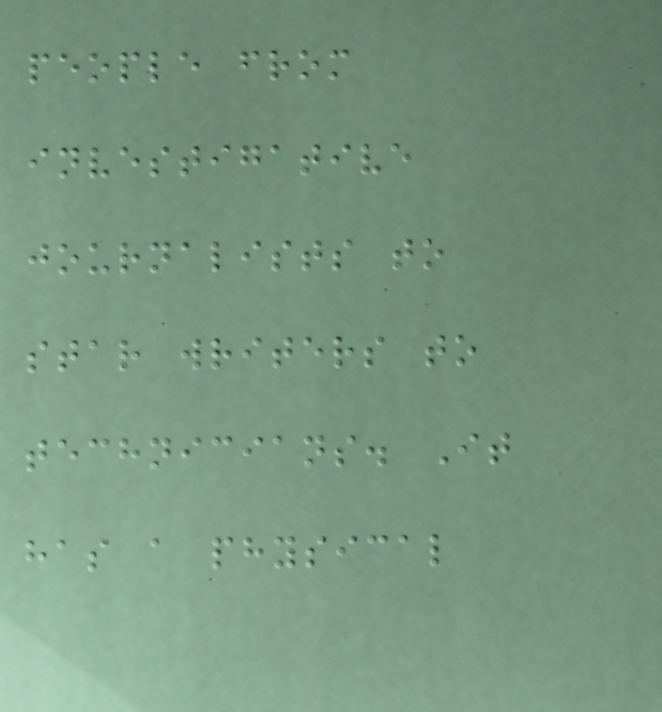people from
investigative
journalists to
star writers to
technicians. It
has a physical
